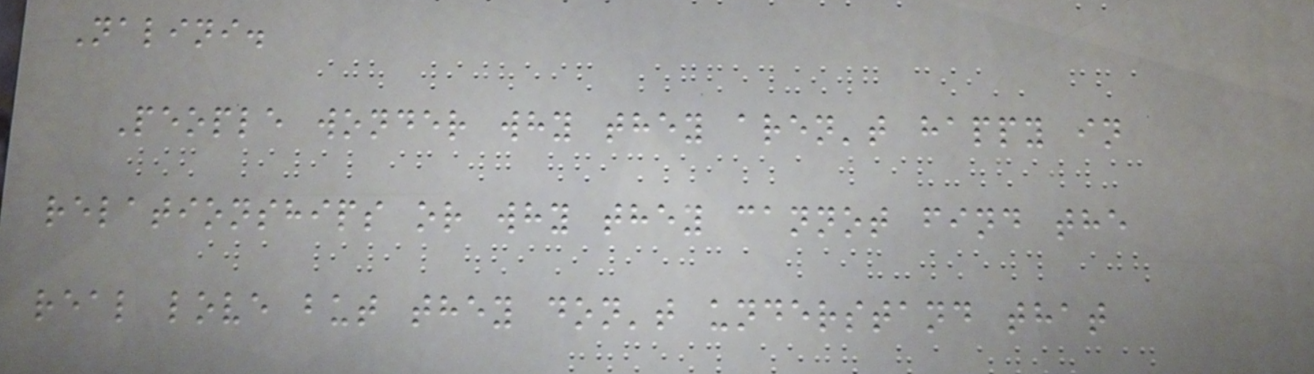Nalini.
People wonder why they aren't happy in
relationships or why they cannot find the
real love but they don't understand that
